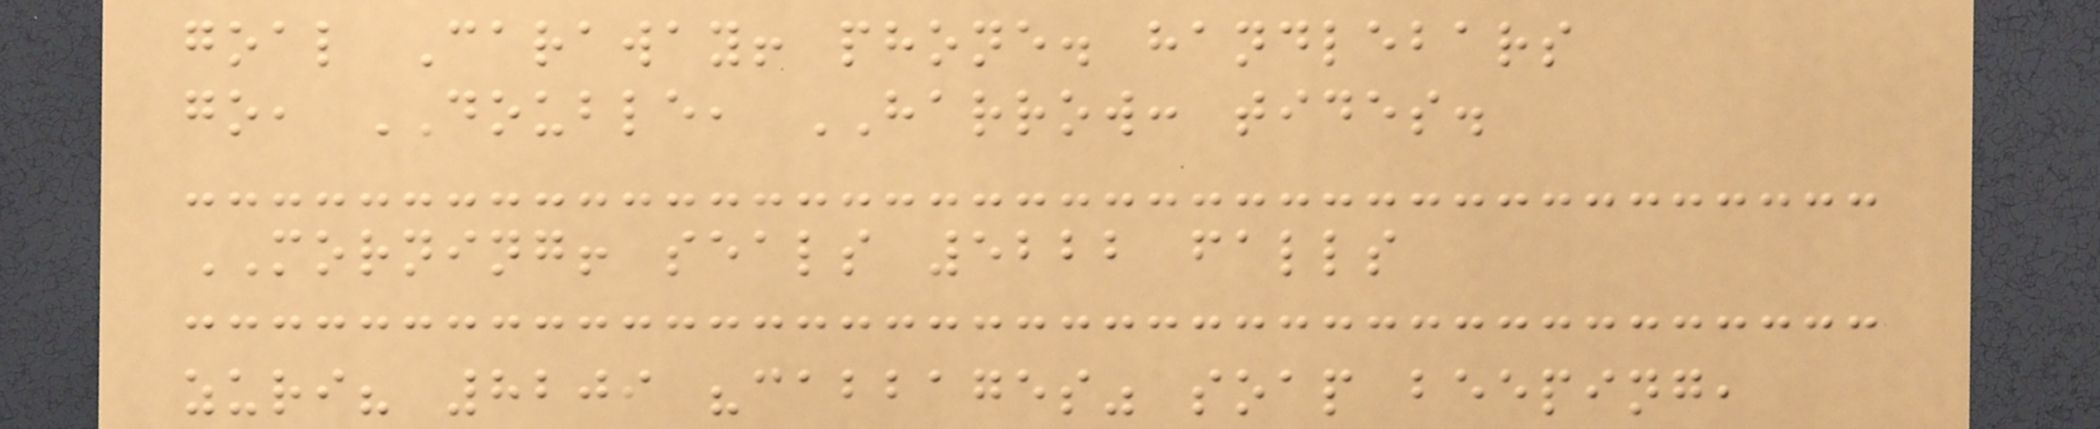goal Caraway! phone. handlebars
go, DOUBLE, HARROW: tides.
MORNING! seals 5222 falls
zuri? 8209 "cabbages" soap beeping,
